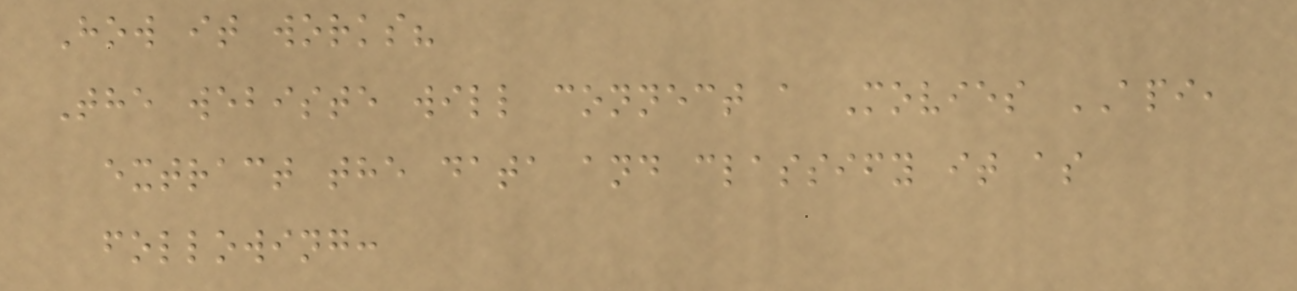How it works?
The webiste will connect a Movies API,
extract the data and classify it as
following:
